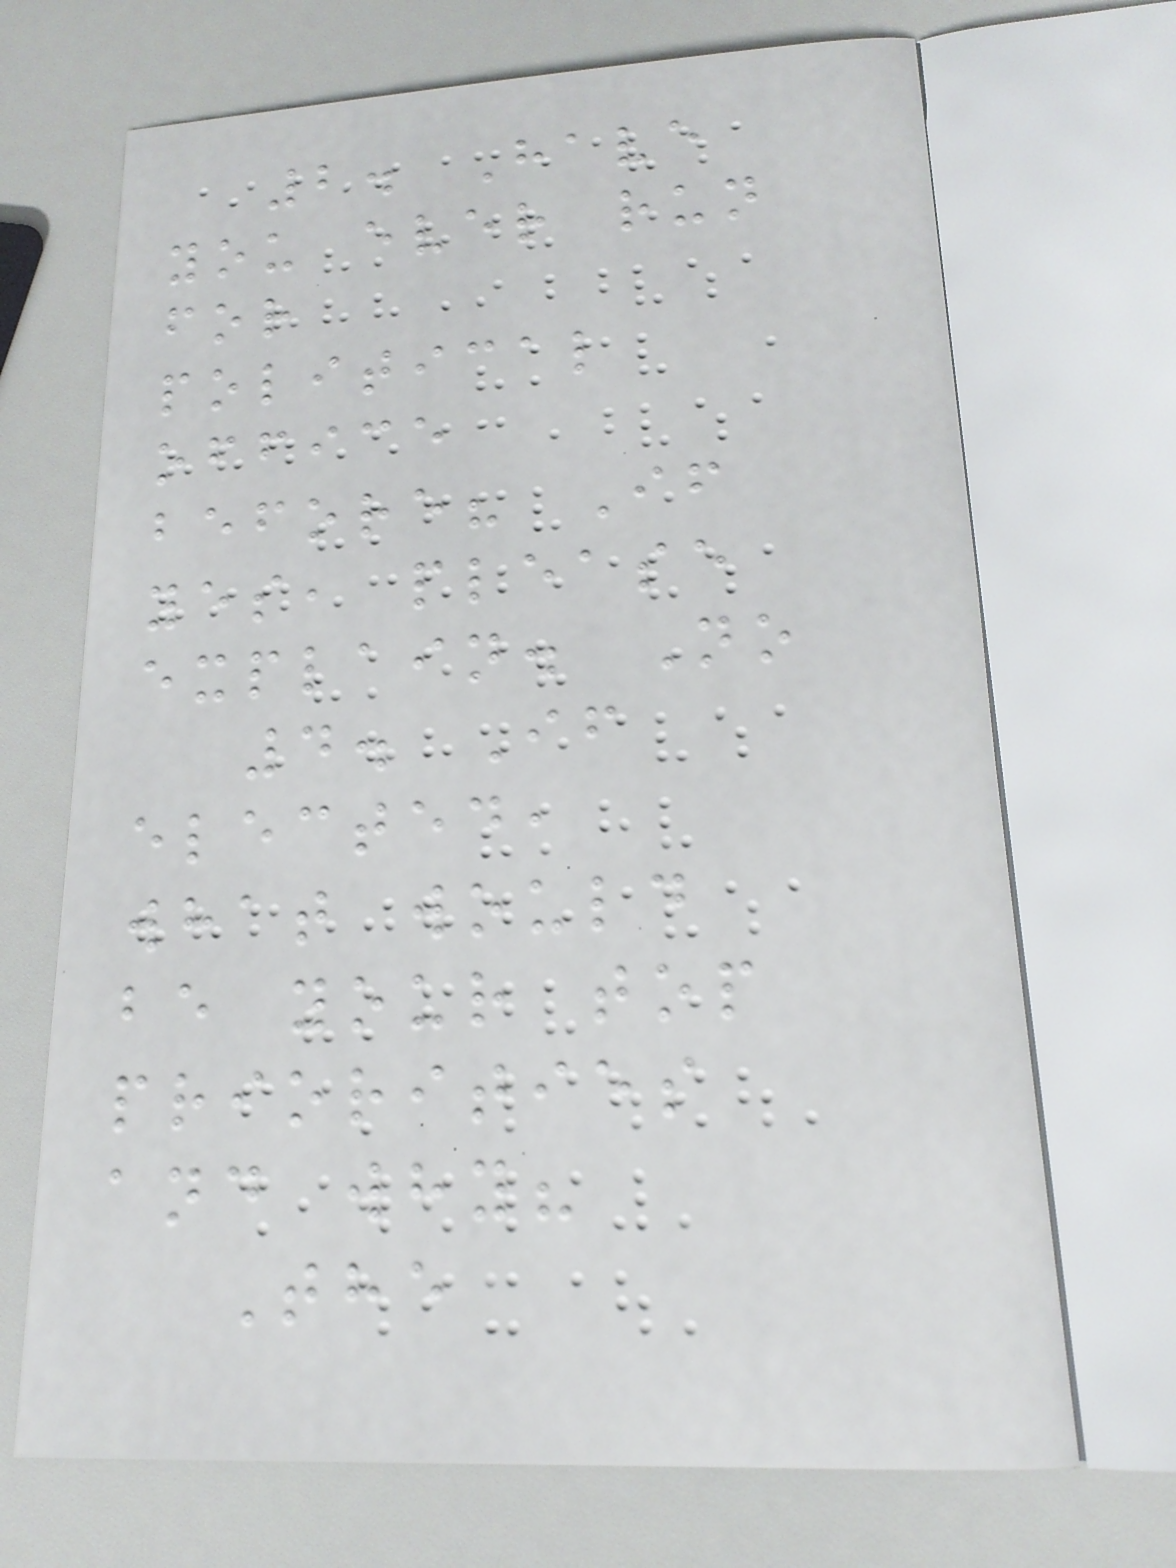2. Have
you ever run
for
political
office
before? If
yes, please
explain. No
4. If
elected,
what would
be your top
priorities
and why?
The
